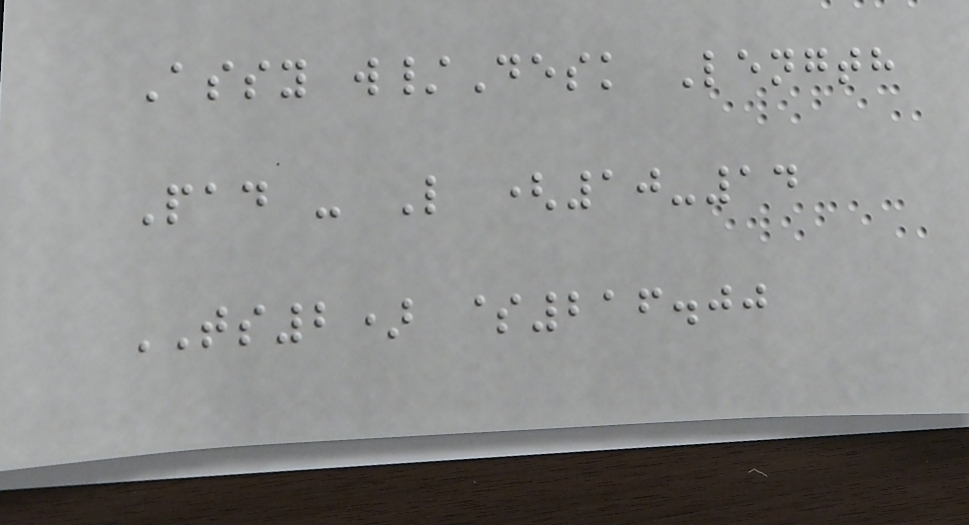Assy w/Desk Length
Pad - L (10-14
TS2) $216.00
